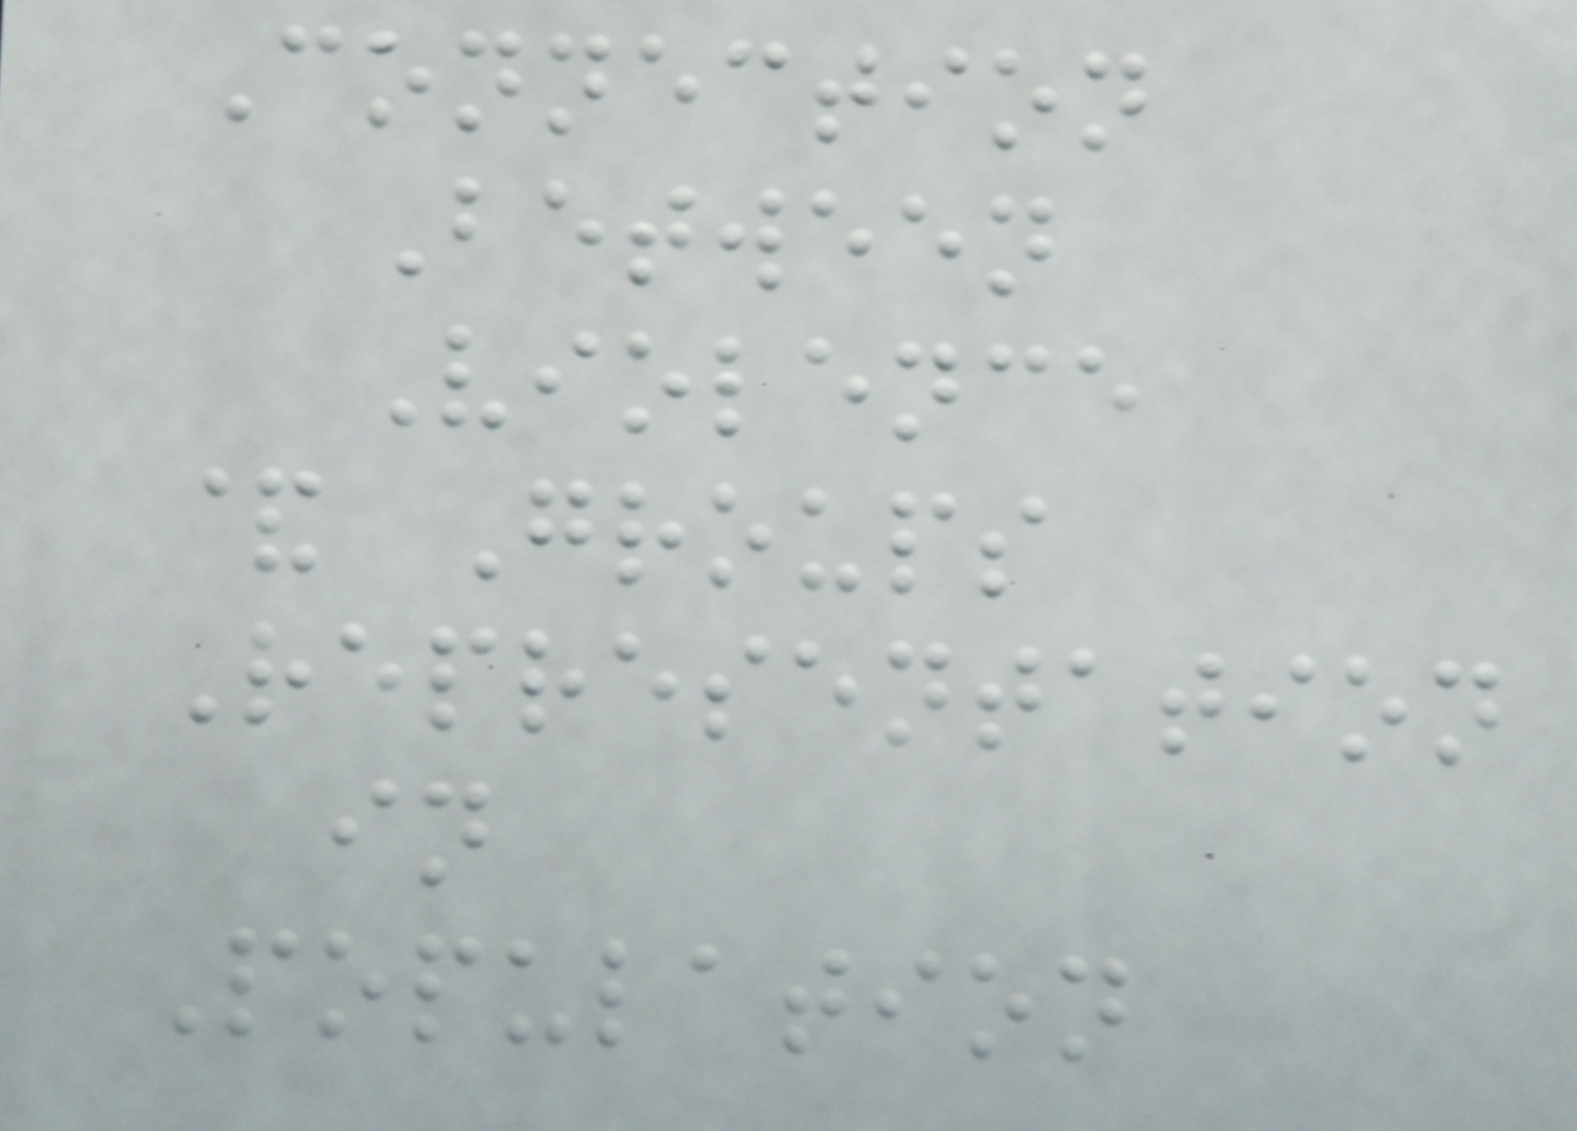Connection
Between
Violence
& Groups
Representation
in
Population
